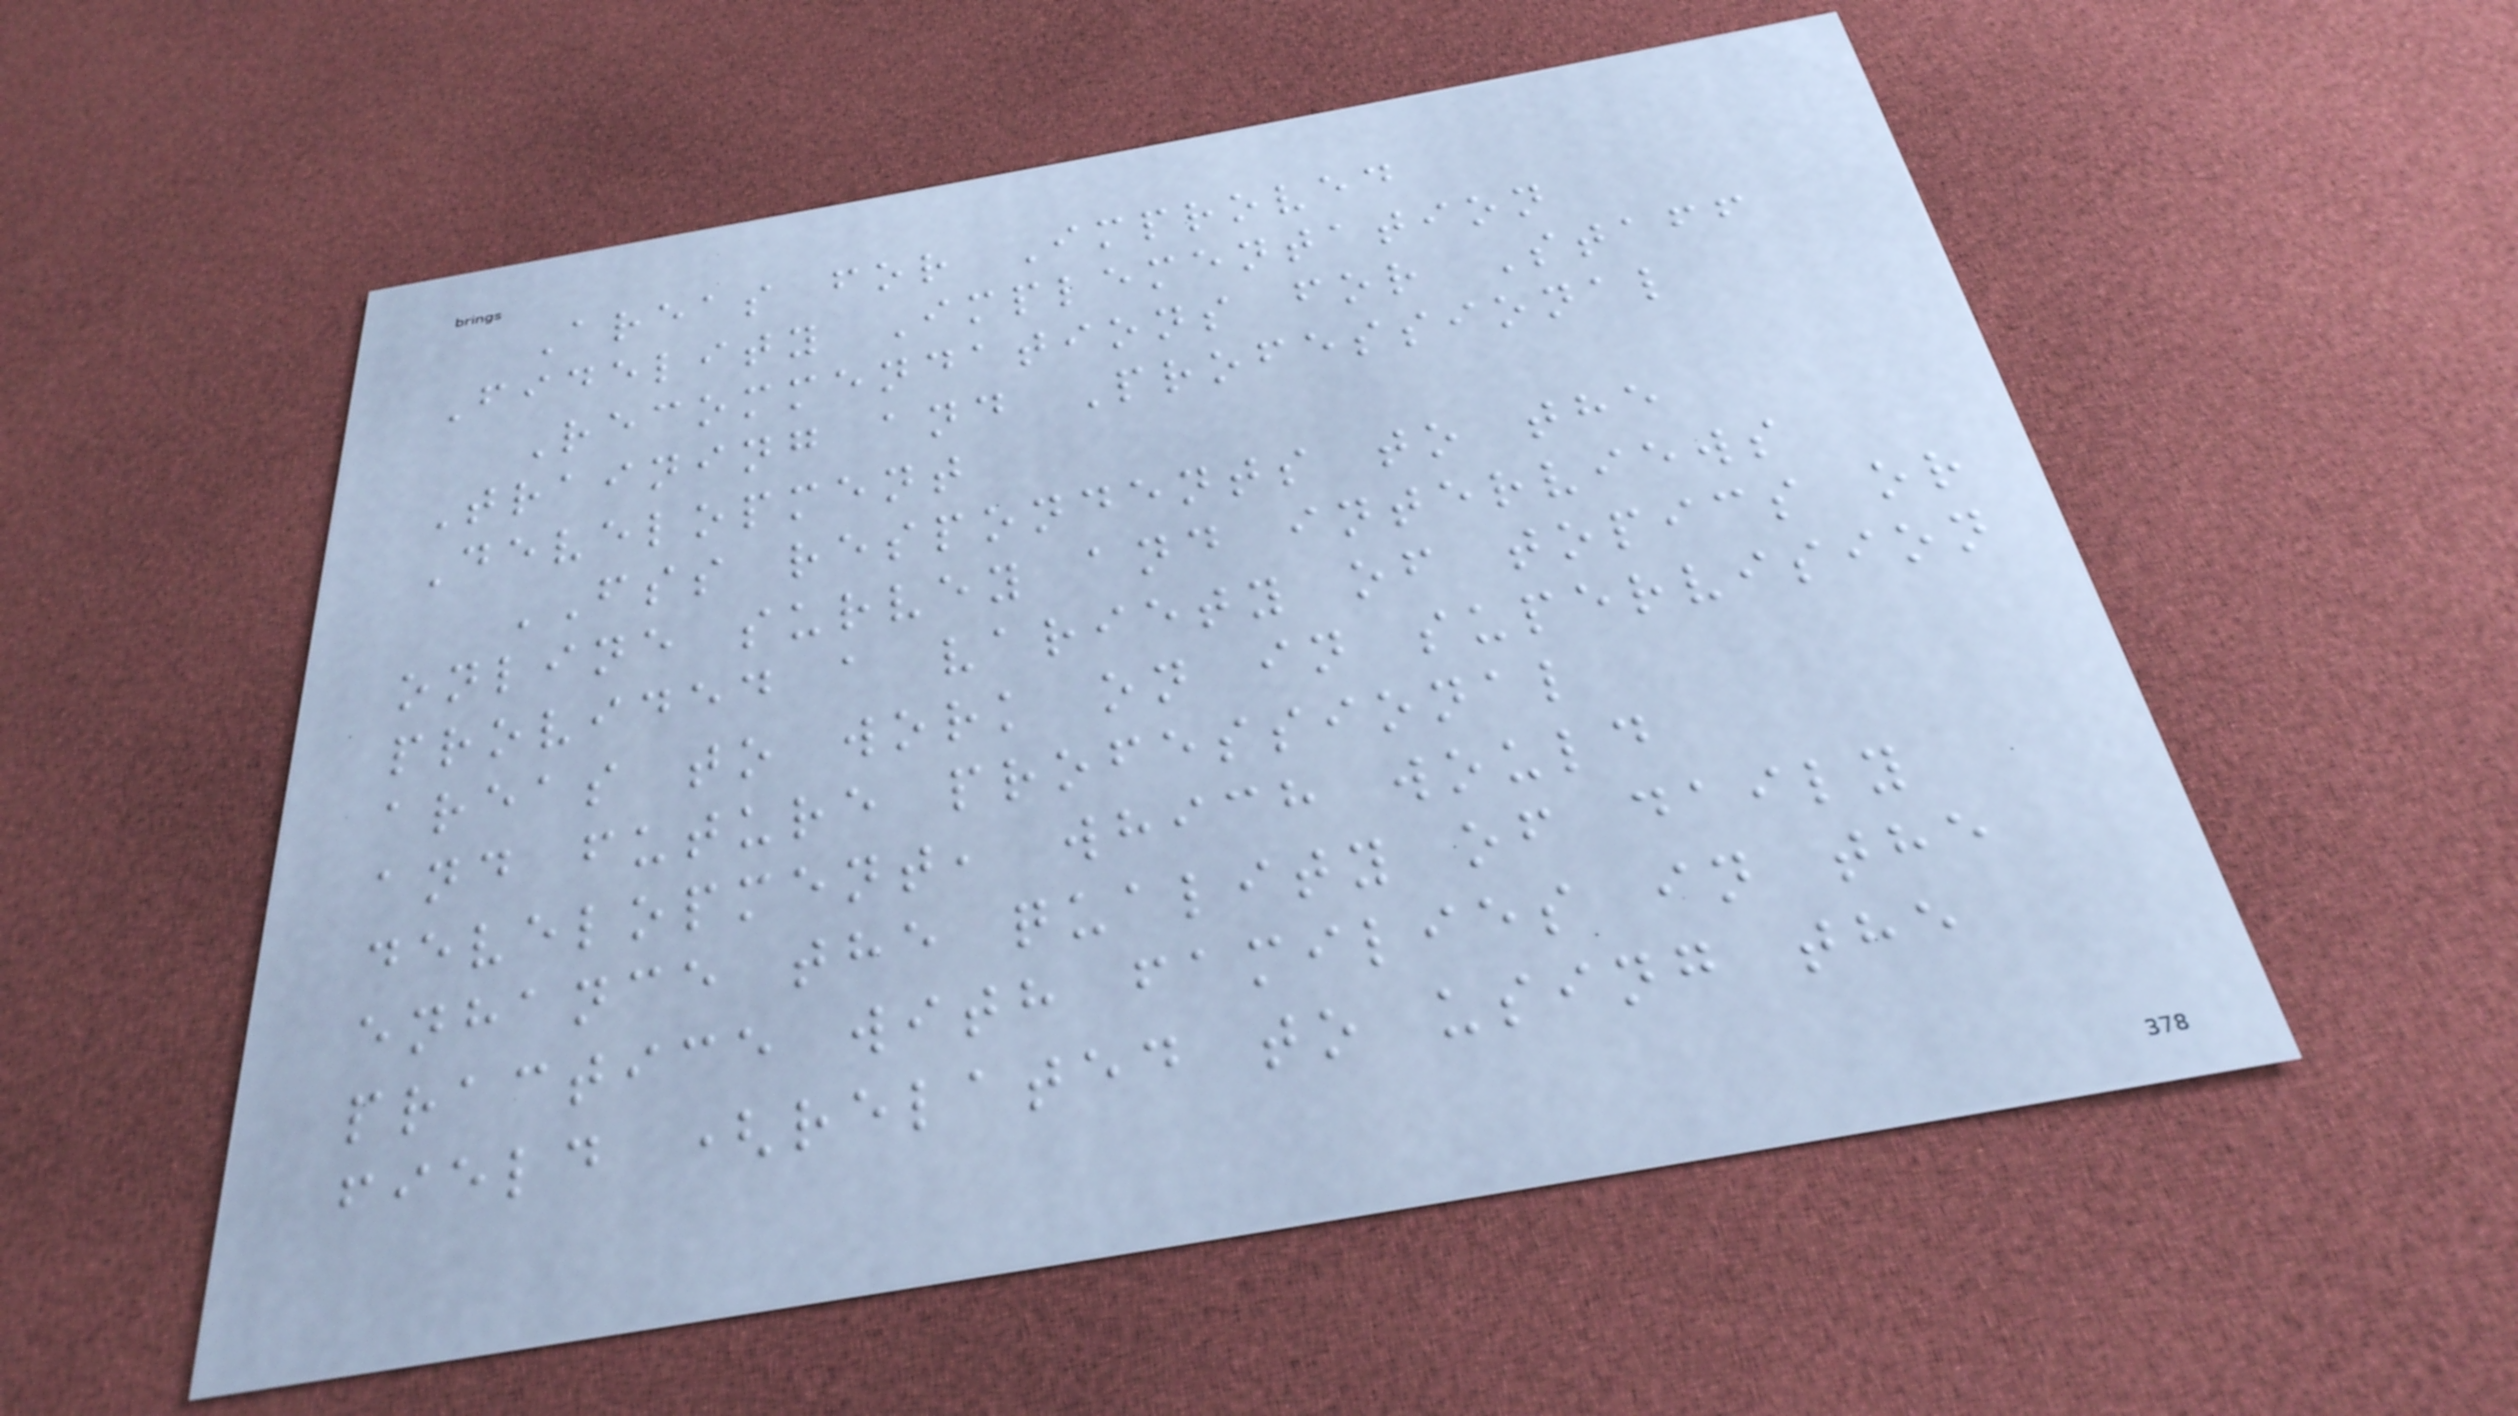Areas for Improved
Fidelity Implementation
Recommendations for Staff
Training and Professional
Development
FSS respondents to the
online survey and interviews
provided a variety of topics or
areas to work on in supervision
and future professional
development, which would
enhance the quality of daily
practice with families in the
field (related to using the
